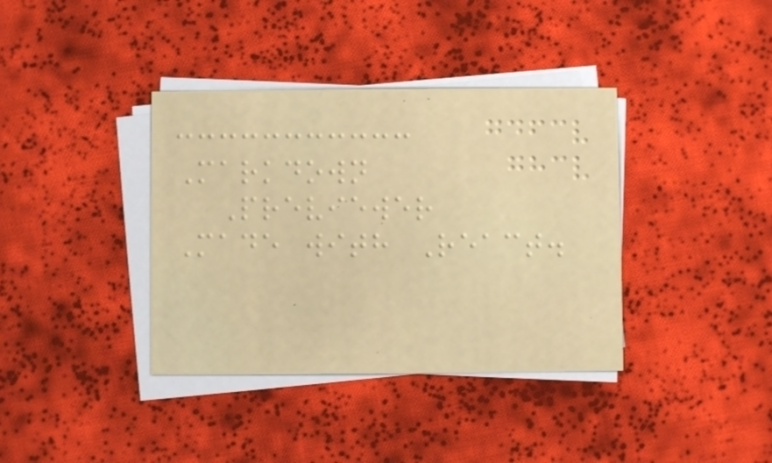Markdown
Previewer
Made with React.
